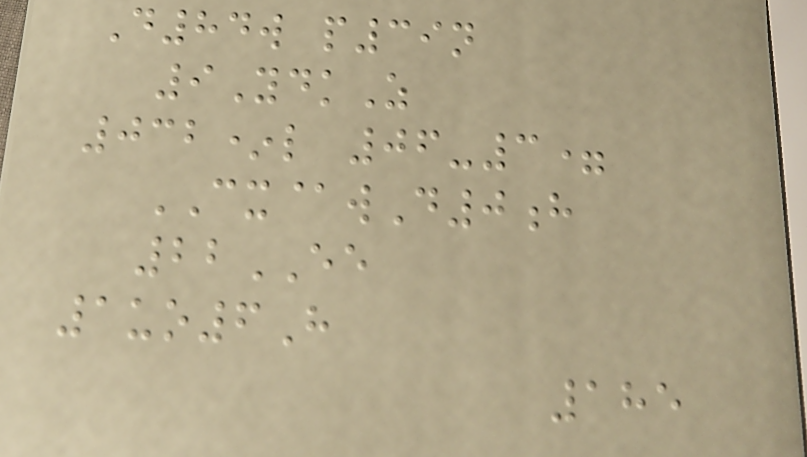D84w p39n
9YdkZ
032*l 06-3=
CX@wD0h
22EE
1uo6H
185
